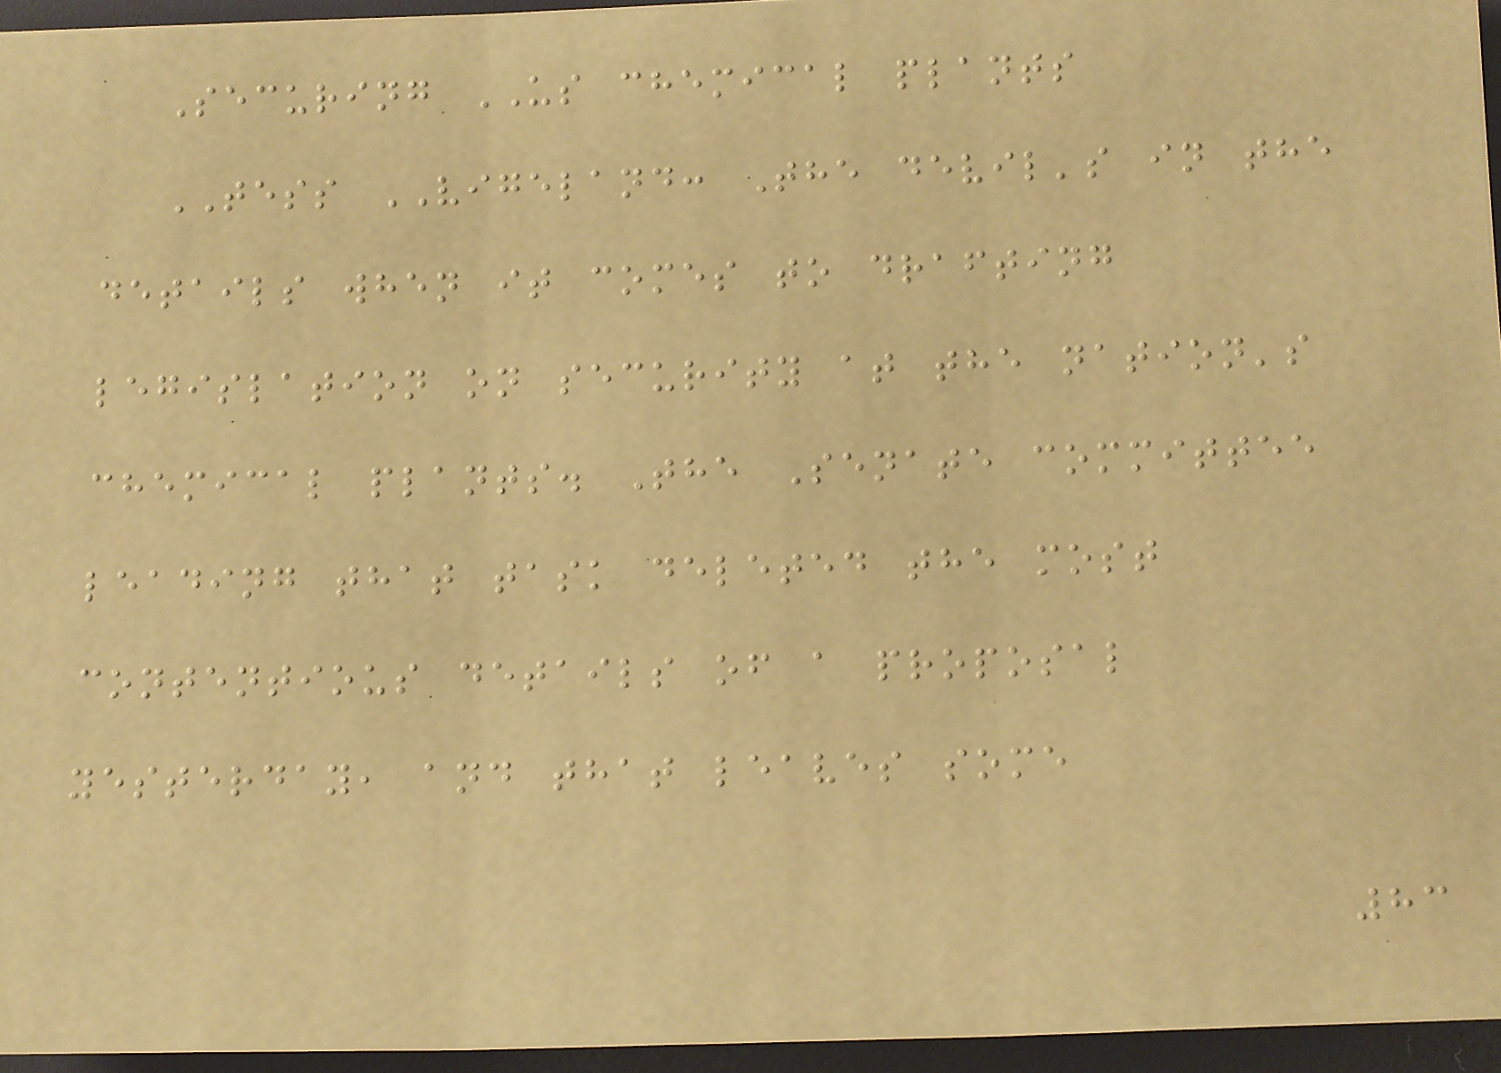Securing US chemical plants
TESS VIGELAND: The devil's in the
details when it comes to drafting
legislation on security at the nation's
chemical plants. The Senate committee
leading that task deleted the most
contentious details of a proposal
yesterday, and that leaves some
83
